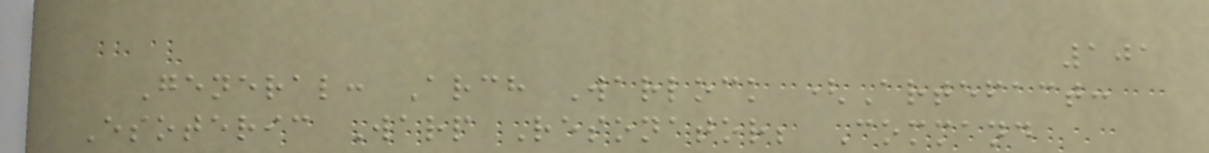101
General: Arch Warlock (Artefact:
Esoteric Warp Resonator; Command
